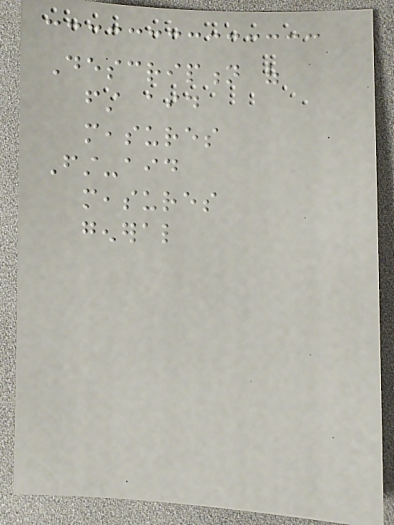Description of
first aid
measures
First-aid
measures
general
